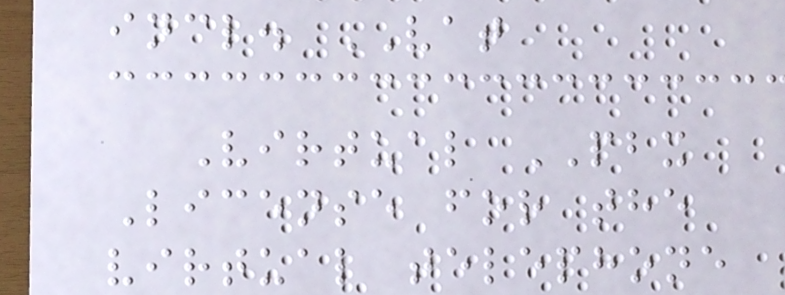incl. VAT
Virtual PBX
License for the
virtual telephone
